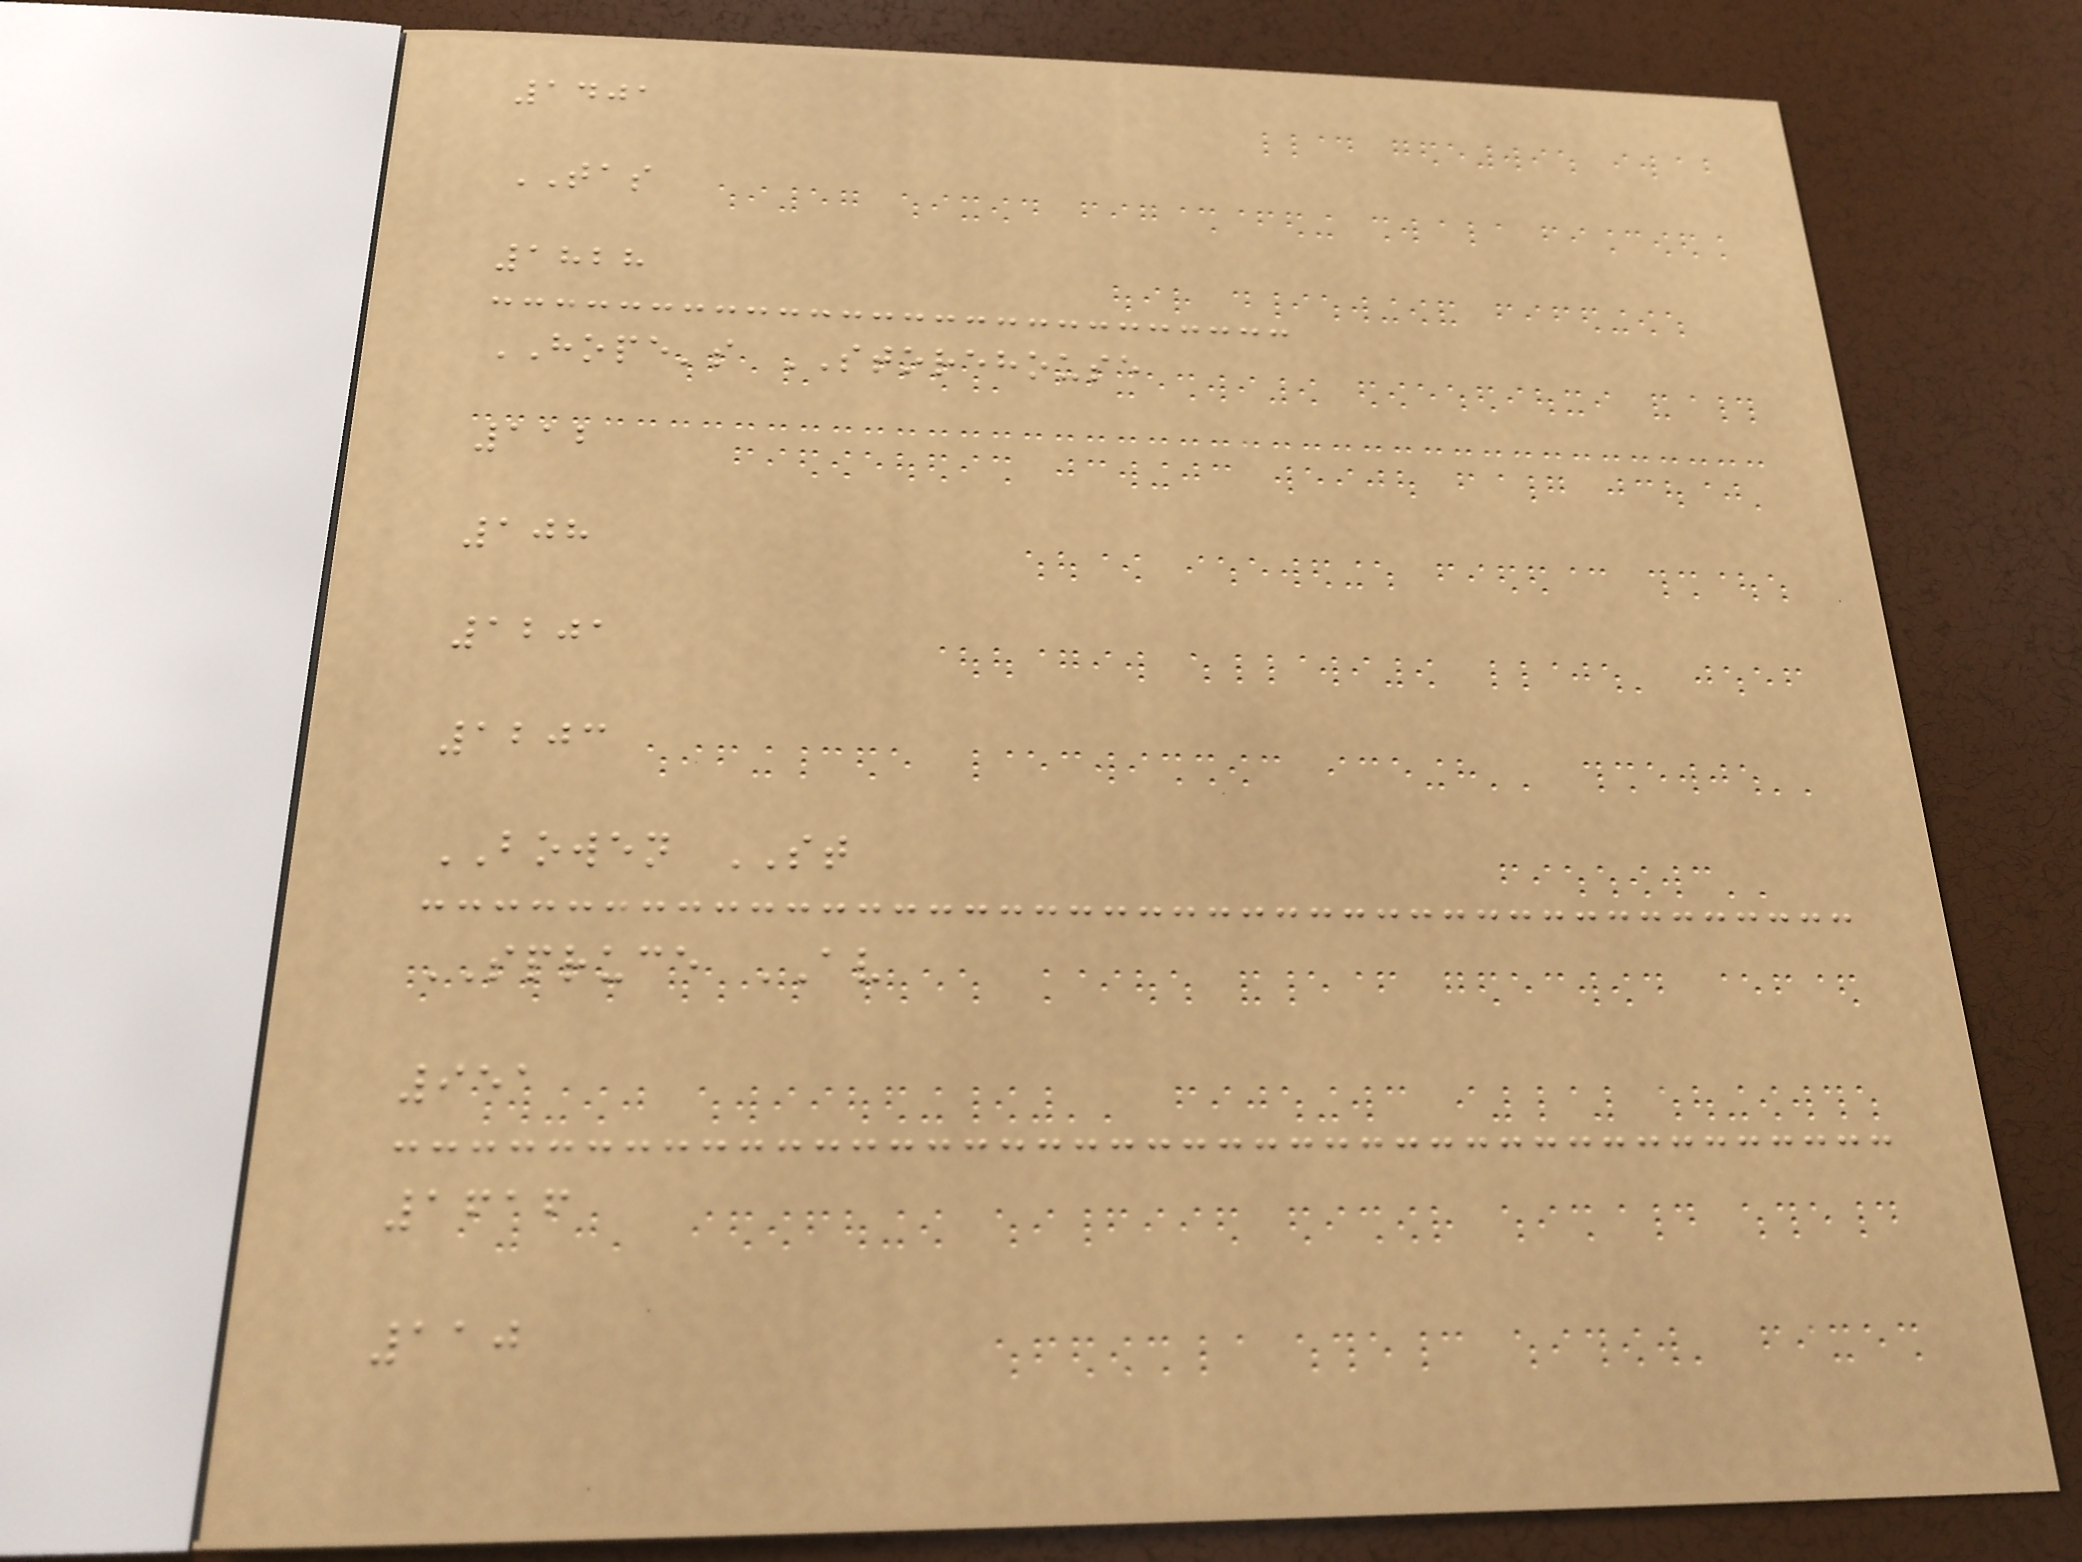1401
TAS
1828
HOPE's STOREHOUSE
112
108
1201
1203
BOWEN ST
SPRUCE AV
951
1616
110
